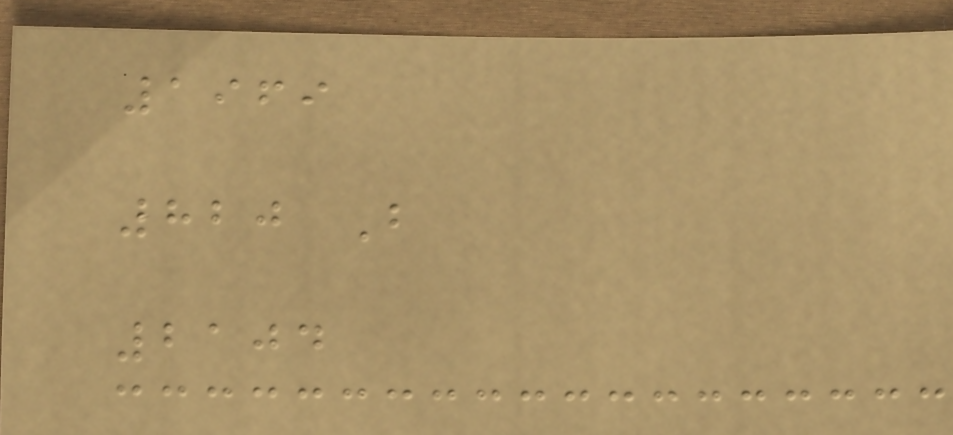1969
820 B
2104
